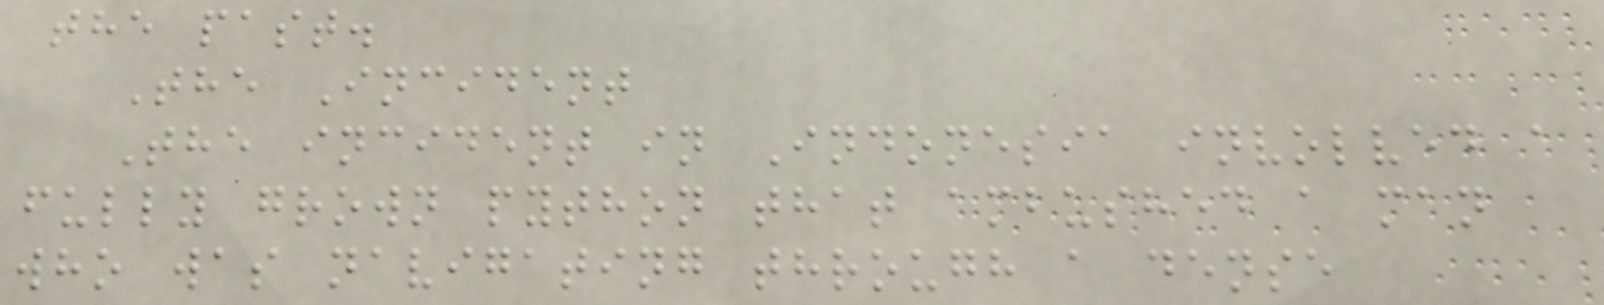the past.
The Incident
The incident in Indonesia involved a
fully grown python that ambushed a man
who was navigating through a dense
